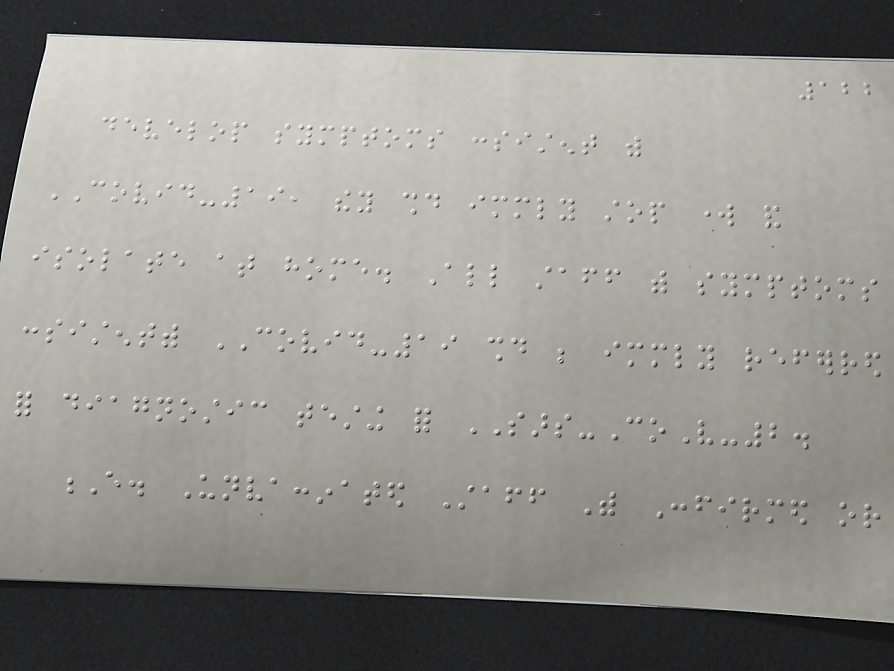122
develop symptoms consistent with
COVID-19, they should immediately stop work and
isolate at home. All staff with symptoms
consistentwith COVID-19 should be immediately referred
for diagnostic testing for SARS-CoV-2.
E. Unvaccinated Staff With Confirmed or
